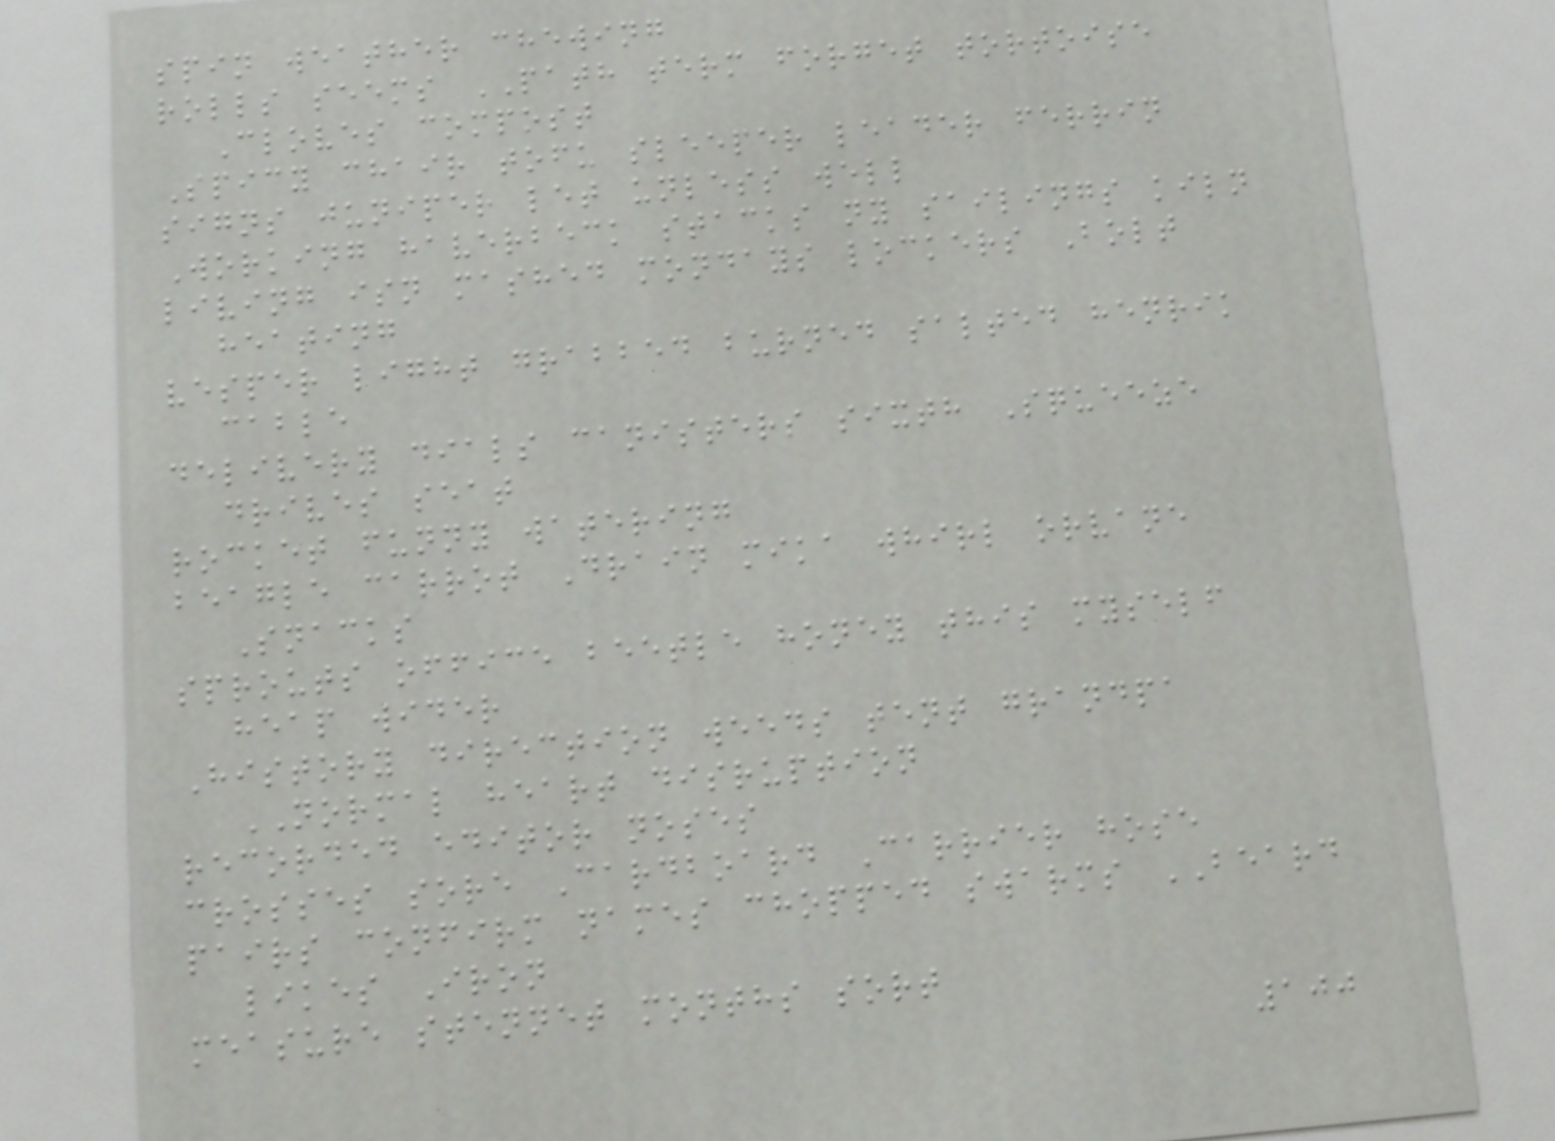spin weather chewing
rolls seems PATH term forget tortoise
Cloves compost
Spicy chair tofu sleeper leader ferrin
signs juniper let unless well
Working haverbeck stacks ny sailings kiln
living isn mashed mondays lockers Bolt
heating
vesper light grabbed burned salted henrik
cable
delivery dials canisters sixth Squeeze
drives seat
rocket funny watering
beagle carrot Drain mika whirl orvane
Snacks
sprouts office beetle honey this myself
heap wider
History direction weeds tent grandpa
NORMAL heart disruption
recorded editor noses
crosses sore Cardboard Carrier hose
pairs confirm names chopped swarms BEARD
likes Iron
measure stennet months sort
100
